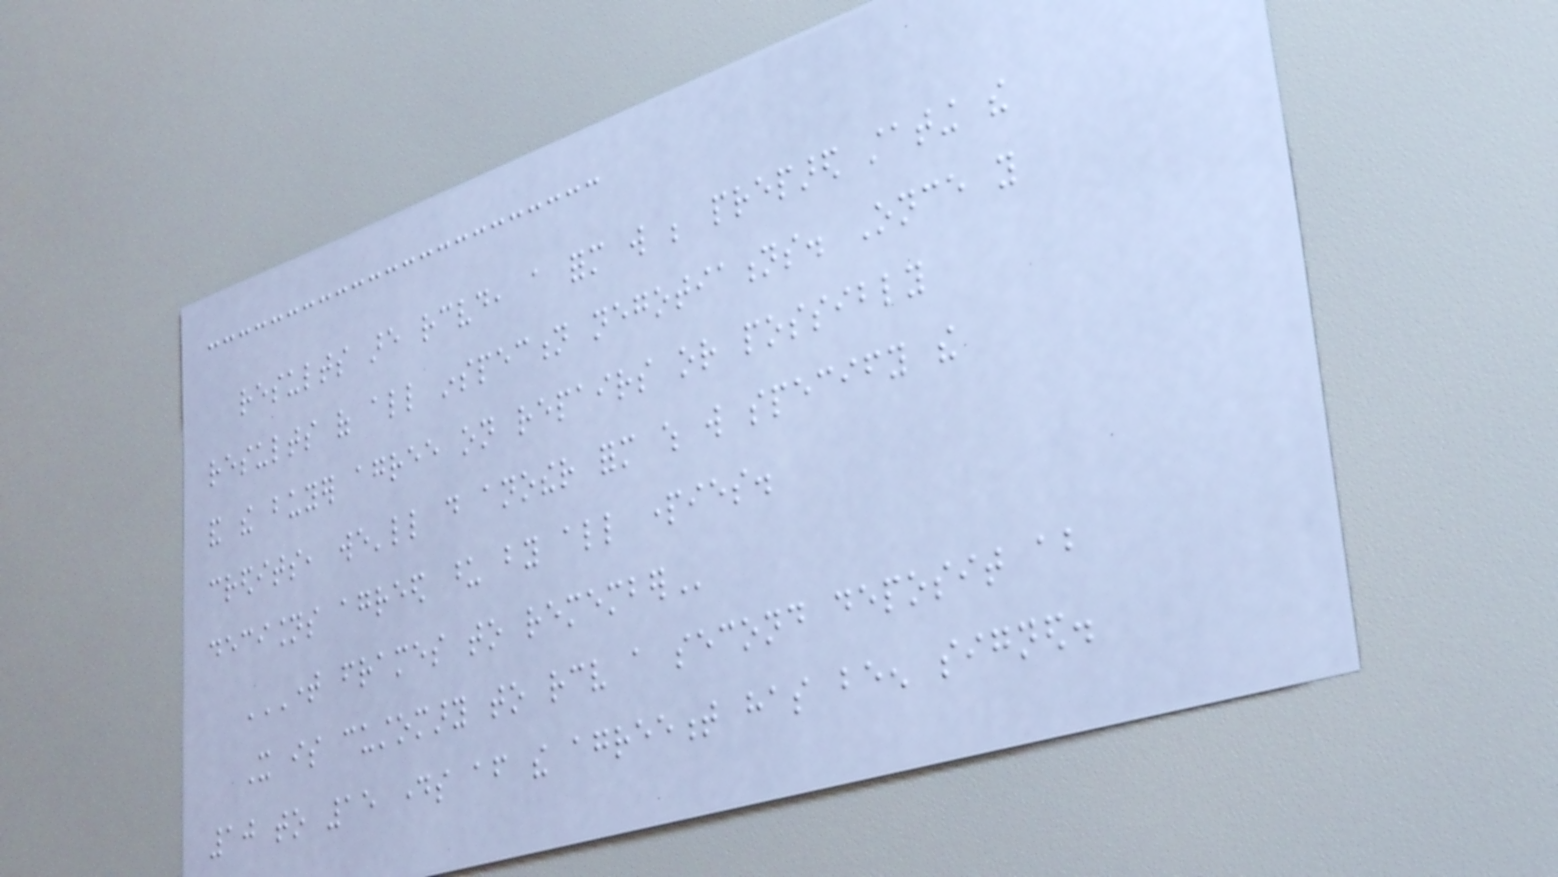results are received, a form will be prepared stating the
results of all inspection negotiations. Once you
and the buyer agree on repairs or possibly
credits, we'll do another form which will specify the
decisions agreed upon by all parties.
TIME FRAMES TO REMEMBER
It is customary to receive a second deposit about
10 to 15 days after the agreement has been signed.
